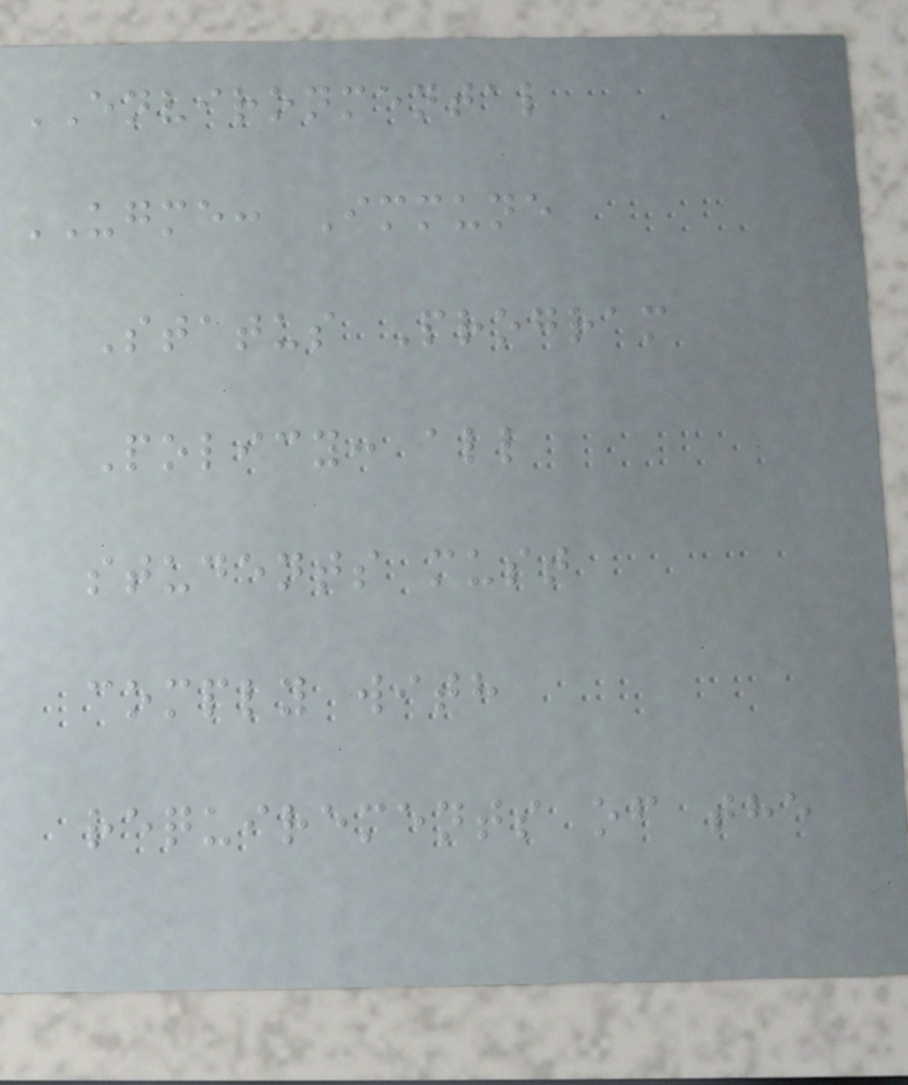ENVIRONMENTAL
UGME: Immune
Status Program
Policy: all
students must
comply with
requirements of the
